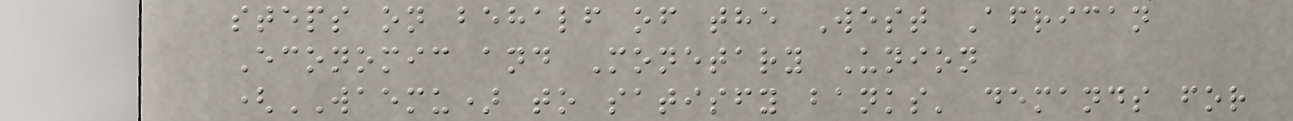steps on behalf of the West African
Economic and Monetary Union
(WAEMU) to satisfy banks' demands for
